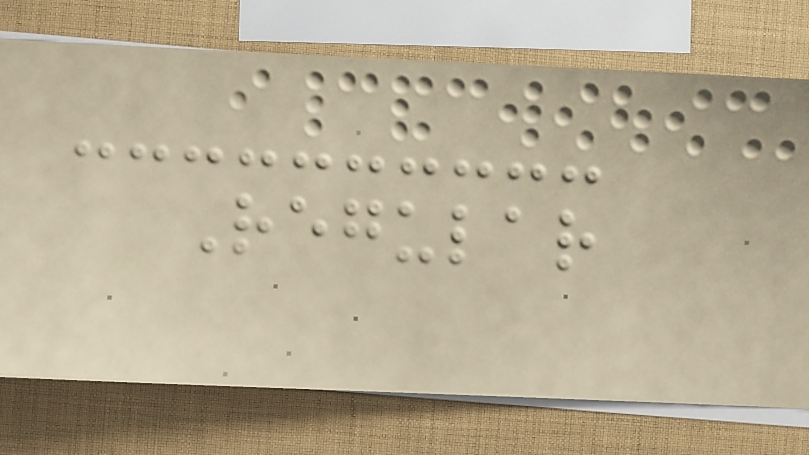Regular
